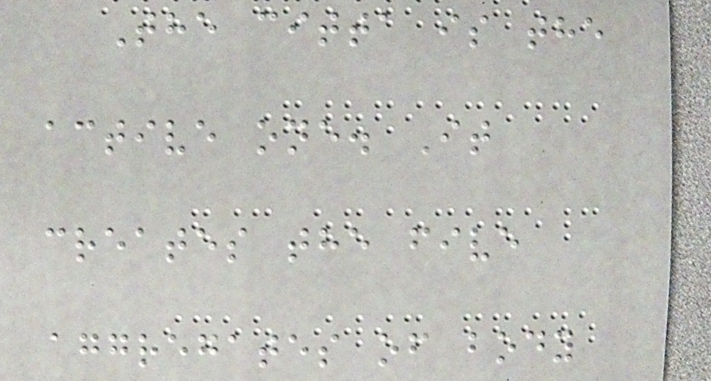The citta is the
active one. It
creates the five
aggregates of body
